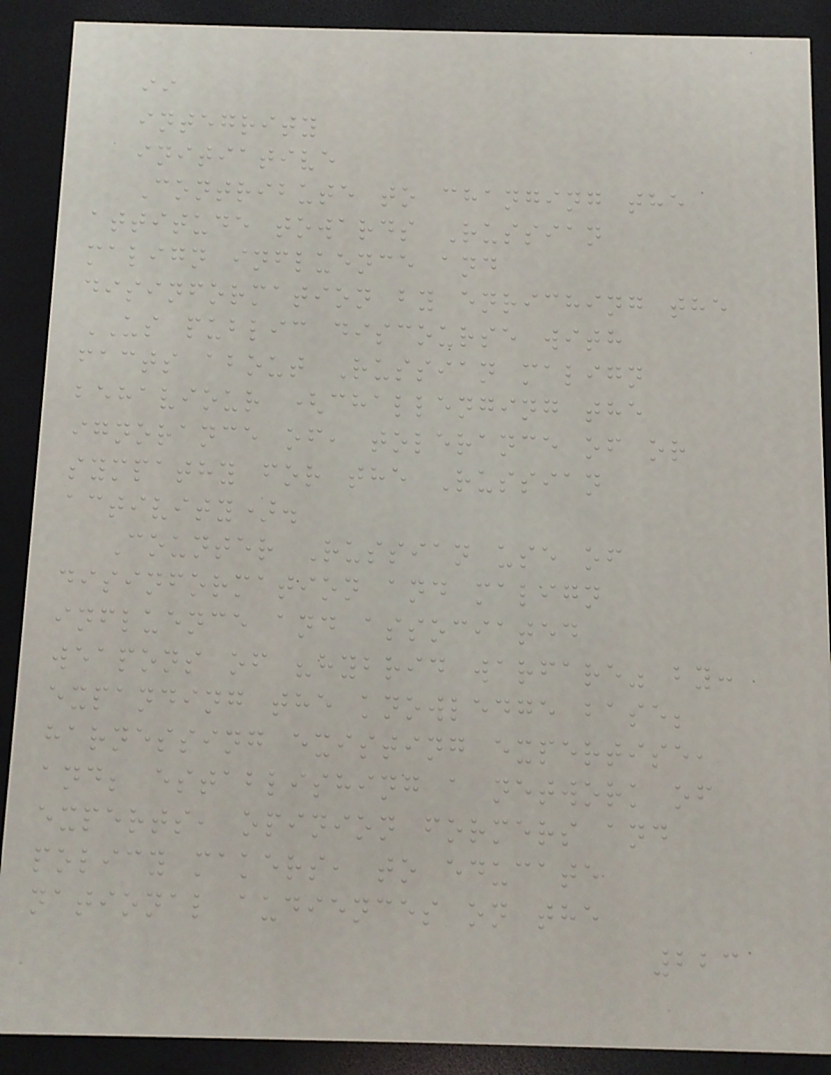ii
integrity
initiative
Contribute to changing the
attitude towards Russian
malign influence and
disinformation by enriching the
US public discourse with
facts about Russian malign
behaviour (challenging the
ignorance of, tolerance of or
sympathy for the Russian
activity).
Counter Russian use of
disinformation and malign
influence and associated
weapons of "hybrid warfare" by:
expanding the knowledge base;
harnessing existing expertise,
and; establishing a network of
experts, opinion formers and
policy makers, to educate
national audiences on the
223
